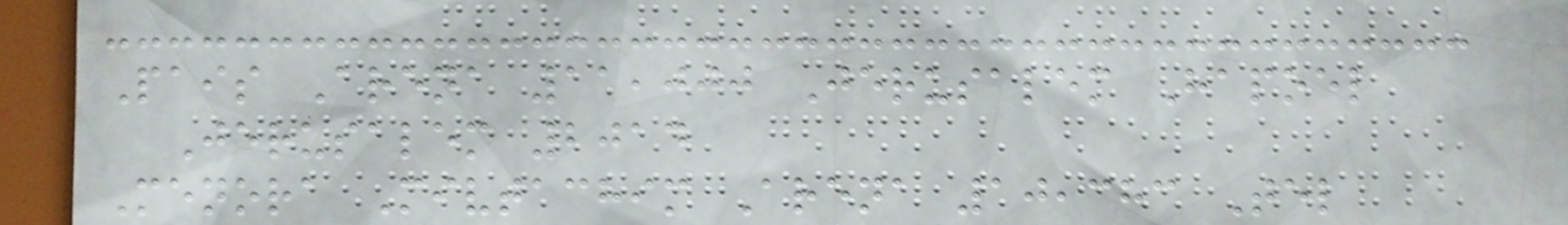Pais Arena 11,000 Jerusalem Hapoel
Jerusalem 2014
Menora Mivtachim Arena 10,383 Tel
